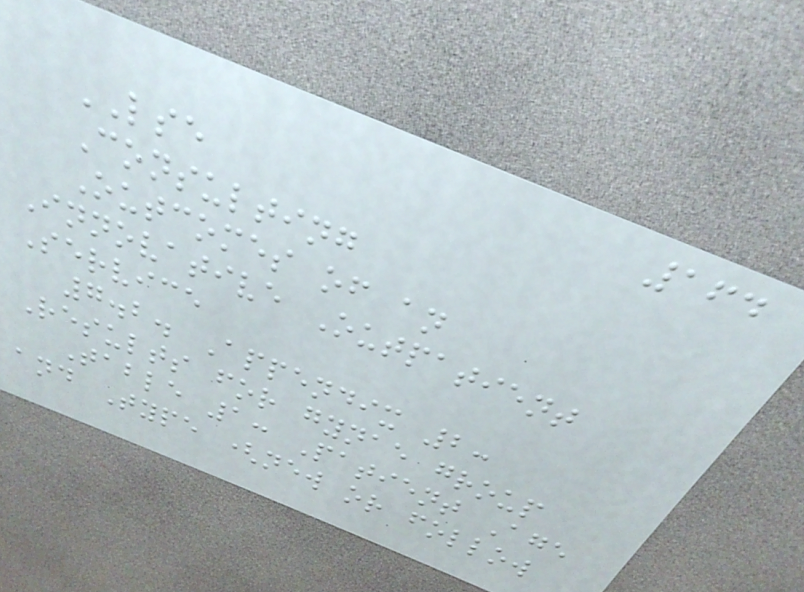164
LSE
Consulting
Outcomes of an
Innovative Outpatient
Service
7.2. Appendix 2:
Results for gynae group
Table 1: Patient Age
and Type (new or follow
